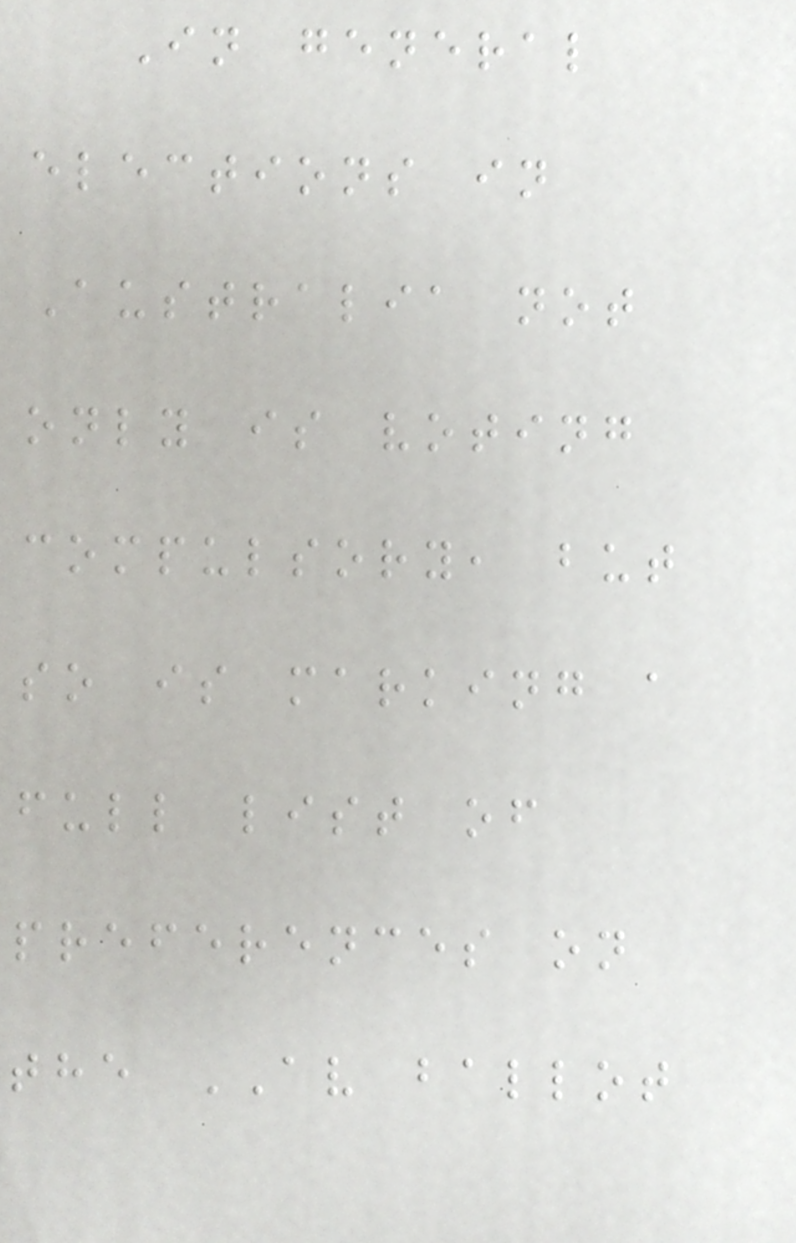In general
elections in
Australia not
only is voting
compulsory, but
so is marking a
full list of
preferences on
the AV ballot
